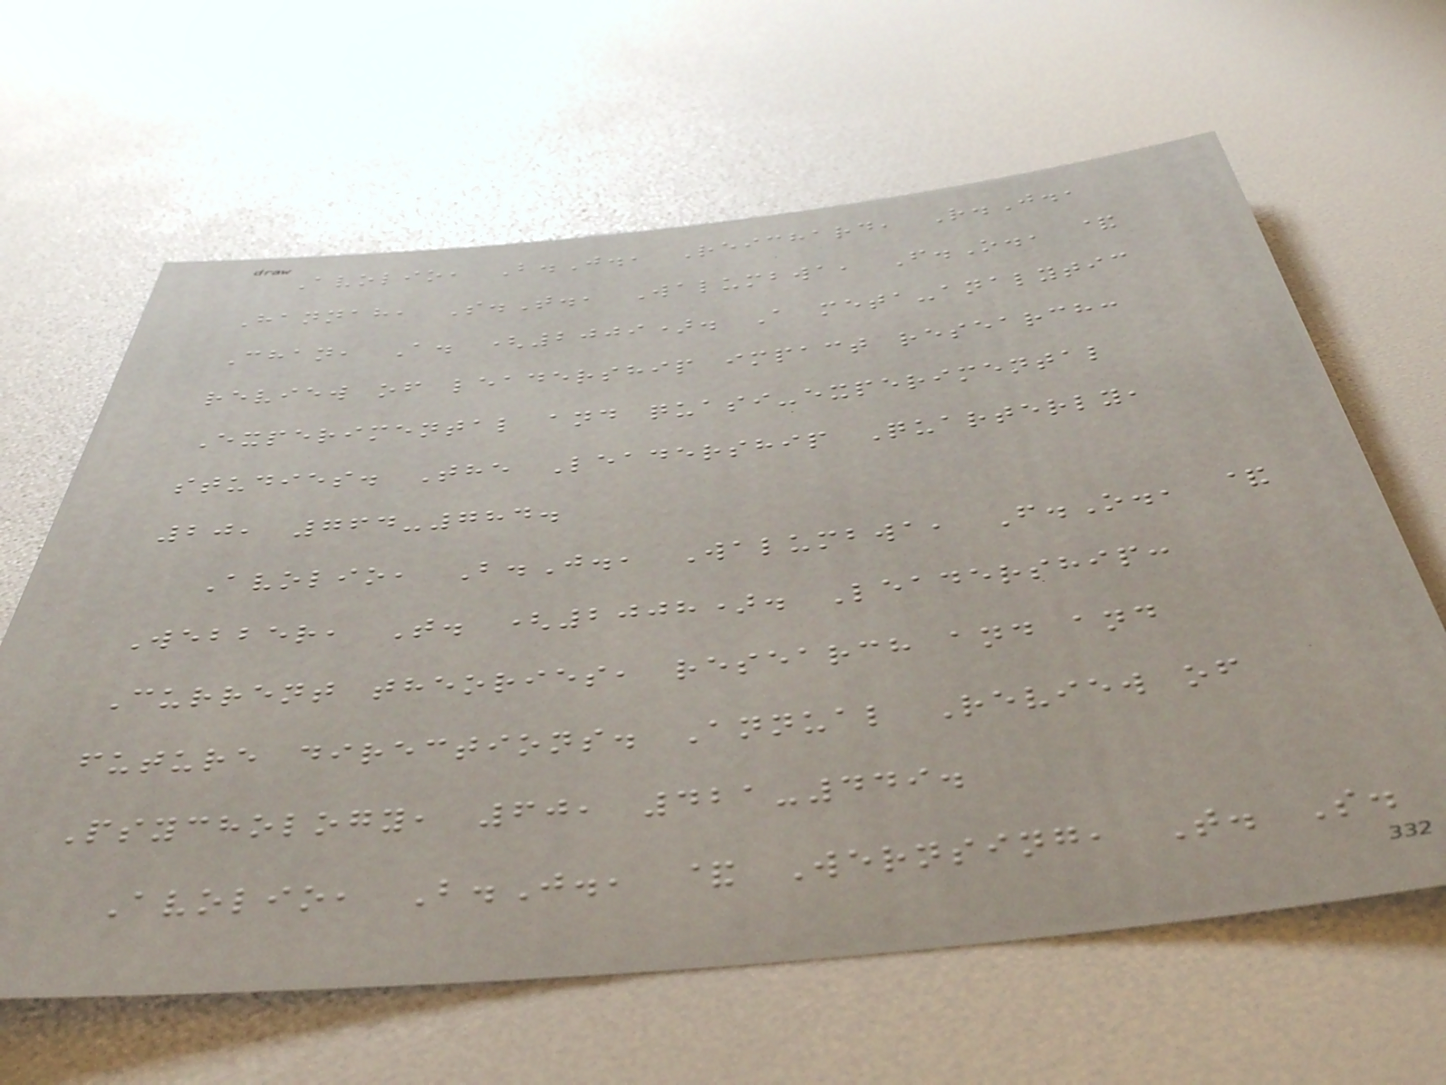Avolio, B.J., Reichard, R.J.,
Hannah, S.T., Walumbwa, F.O., &
Chan, A. (2009). A meta-analytic
review of leadership impact research:
Experimental and quasi-experimental
studies. The Leadership Quarterly,
20, 764-784.
Avolio, B.J., Walumbwa, F.O., &
Webber, T. (2008). Leadership:
Current theories, research and and
future directions. Annual Review of
Psychology, 60, 421-449.
Avolio, B.J., & Wernsing, T. S.
